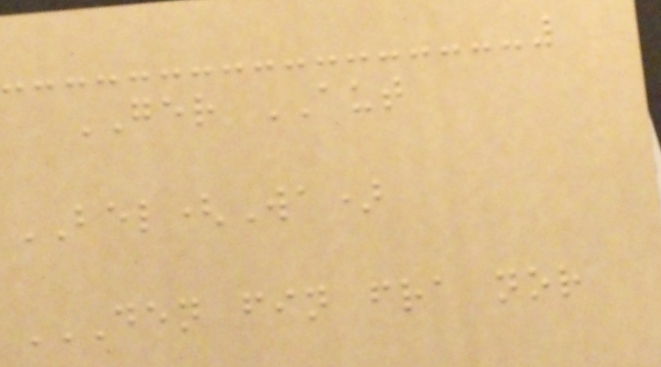GER AUT
BEL(Wa)
DEN FIN FRA NOR
